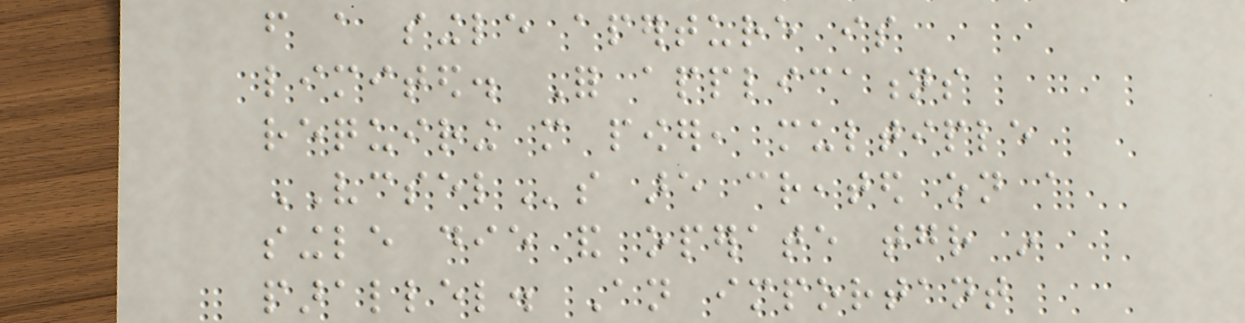from a single aperture is
limited. For applications
requiring more power, multiple
VCSELs are created on a
single die and operate together in
parallel. An important
